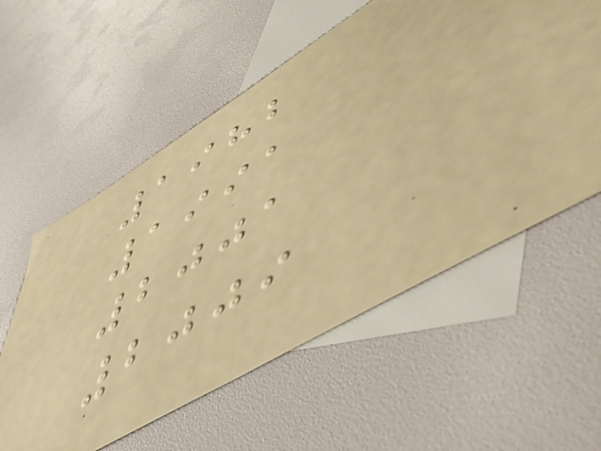1982
1991
2001
2009
